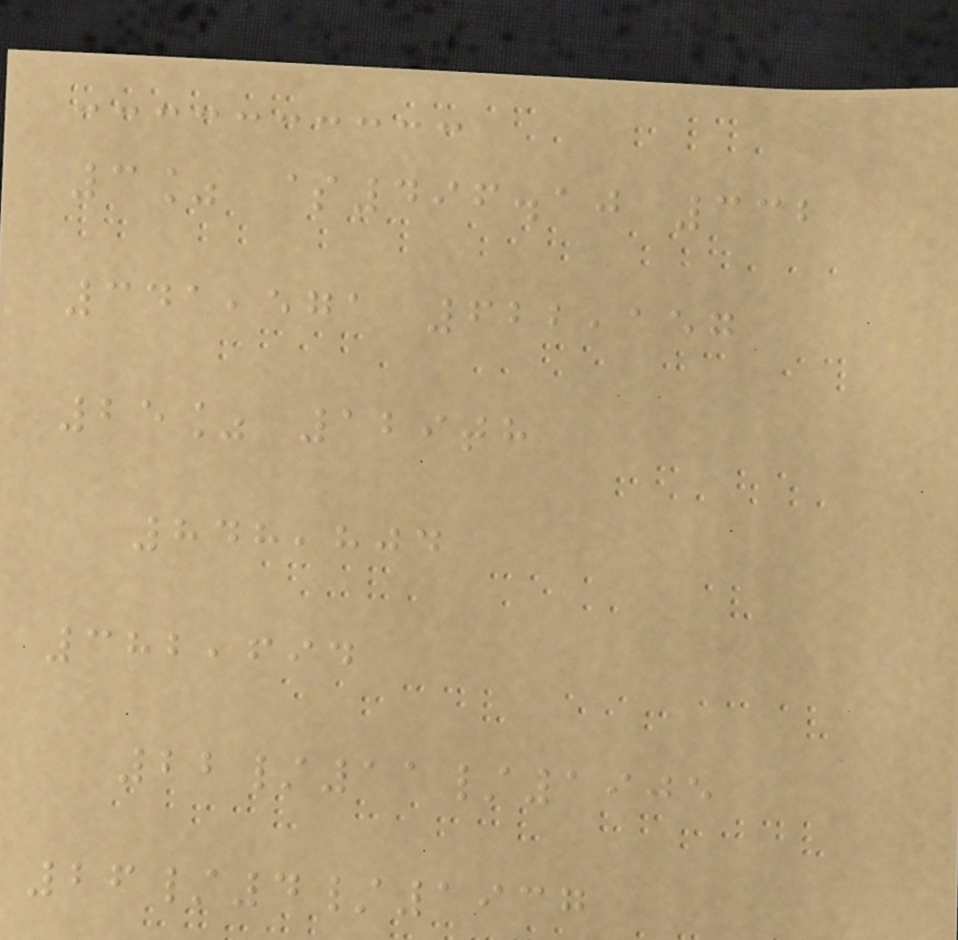3% $496.10 332
341,571 622,157
25% 129th
848,804
382,694
22/11/1905
26/4/1937
